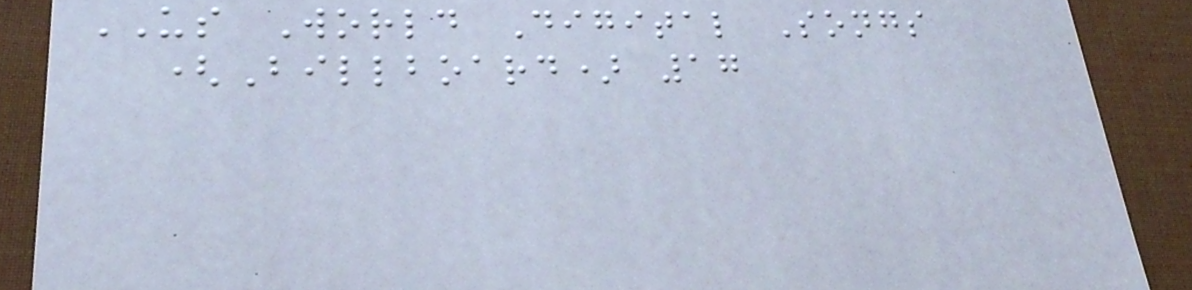US World Digital Songs
(Billboard) 17
